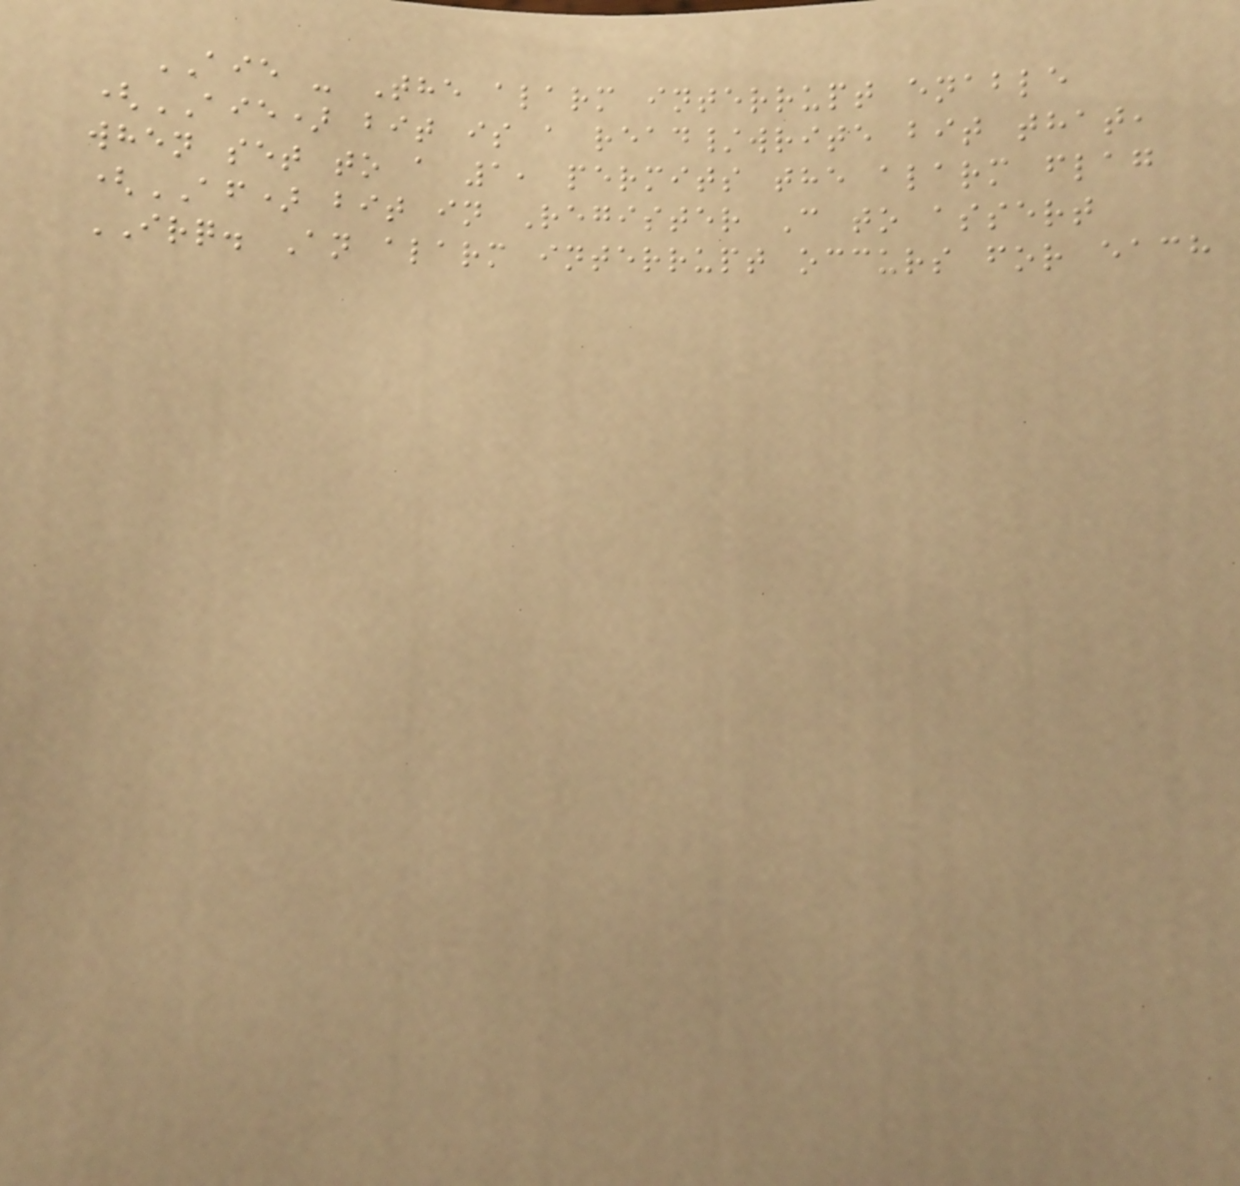AIE - The alarm interrupt enable
(AIE) bit is a read/write bit that,
when set to a 1, permits the alarm flag
(AF) bit in Register C to assert
IRQ. An alarm interrupt occurs for each
